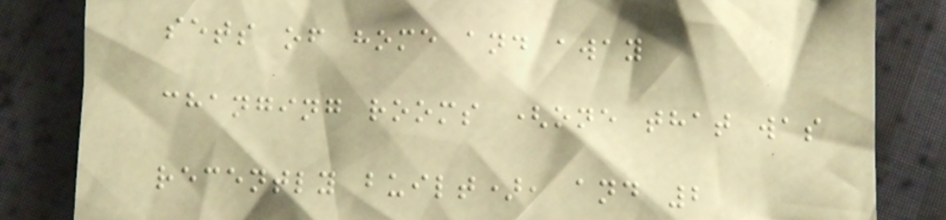sets of home and away
changing rooms (one that was
recently built), and 2
